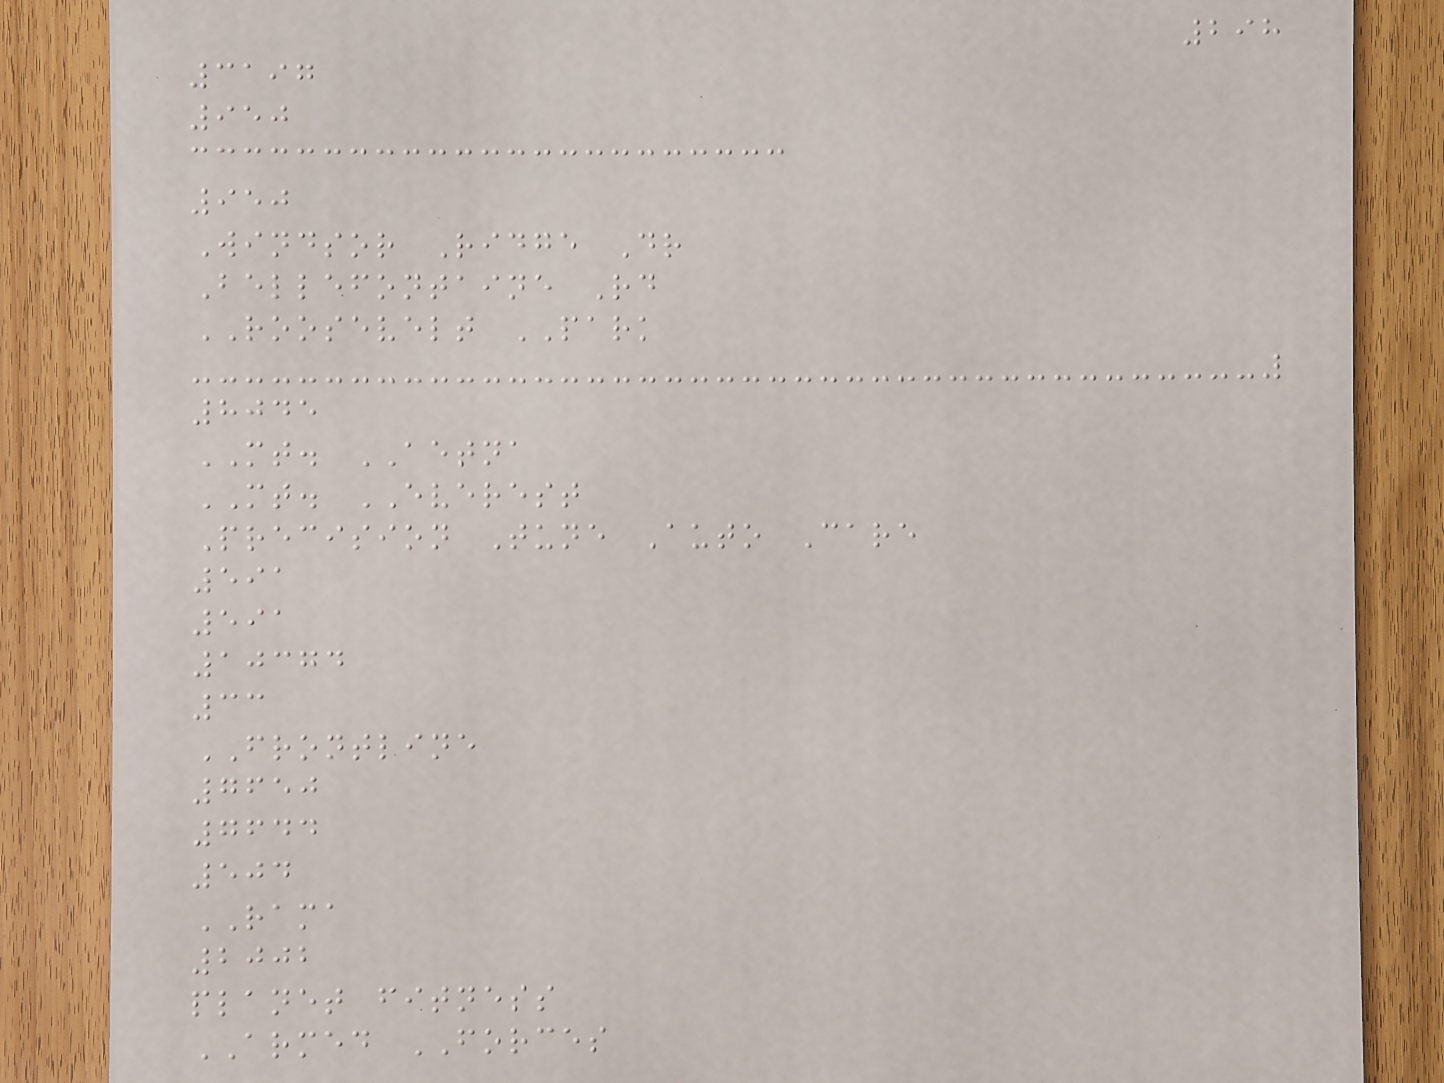298
3197
950
950
Windsor Ridge Dr
Bellefontaine Rd
ROOSEVELT PARK
8045
MT. AETNA
MT. EVEREST
Precision Tune Auto Care
591
591
10374
33
FRONTLINE
7650
7644
504
RAMA
2002
planet fitness
ARMED FORCES
